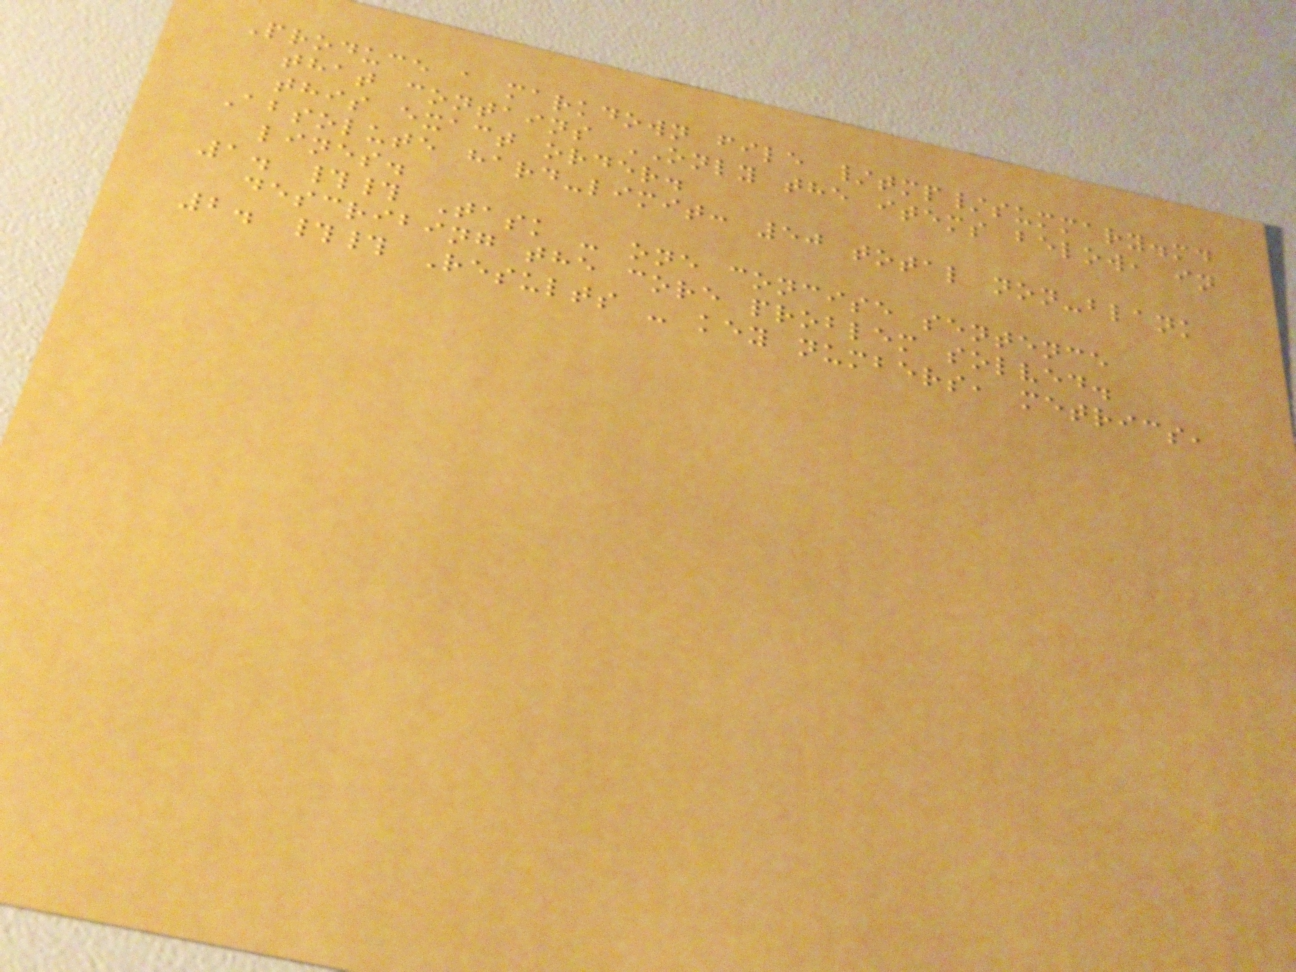Produce a markdown file /tmp/summary.md
that contains ONLY the items below, in
this exact order.
Absolute hard-limit: 50 total non-blank
lines.
1. ## Task - one concise sentence
describing the core problem solved.
2. ## Results - key numbers, metrics,
